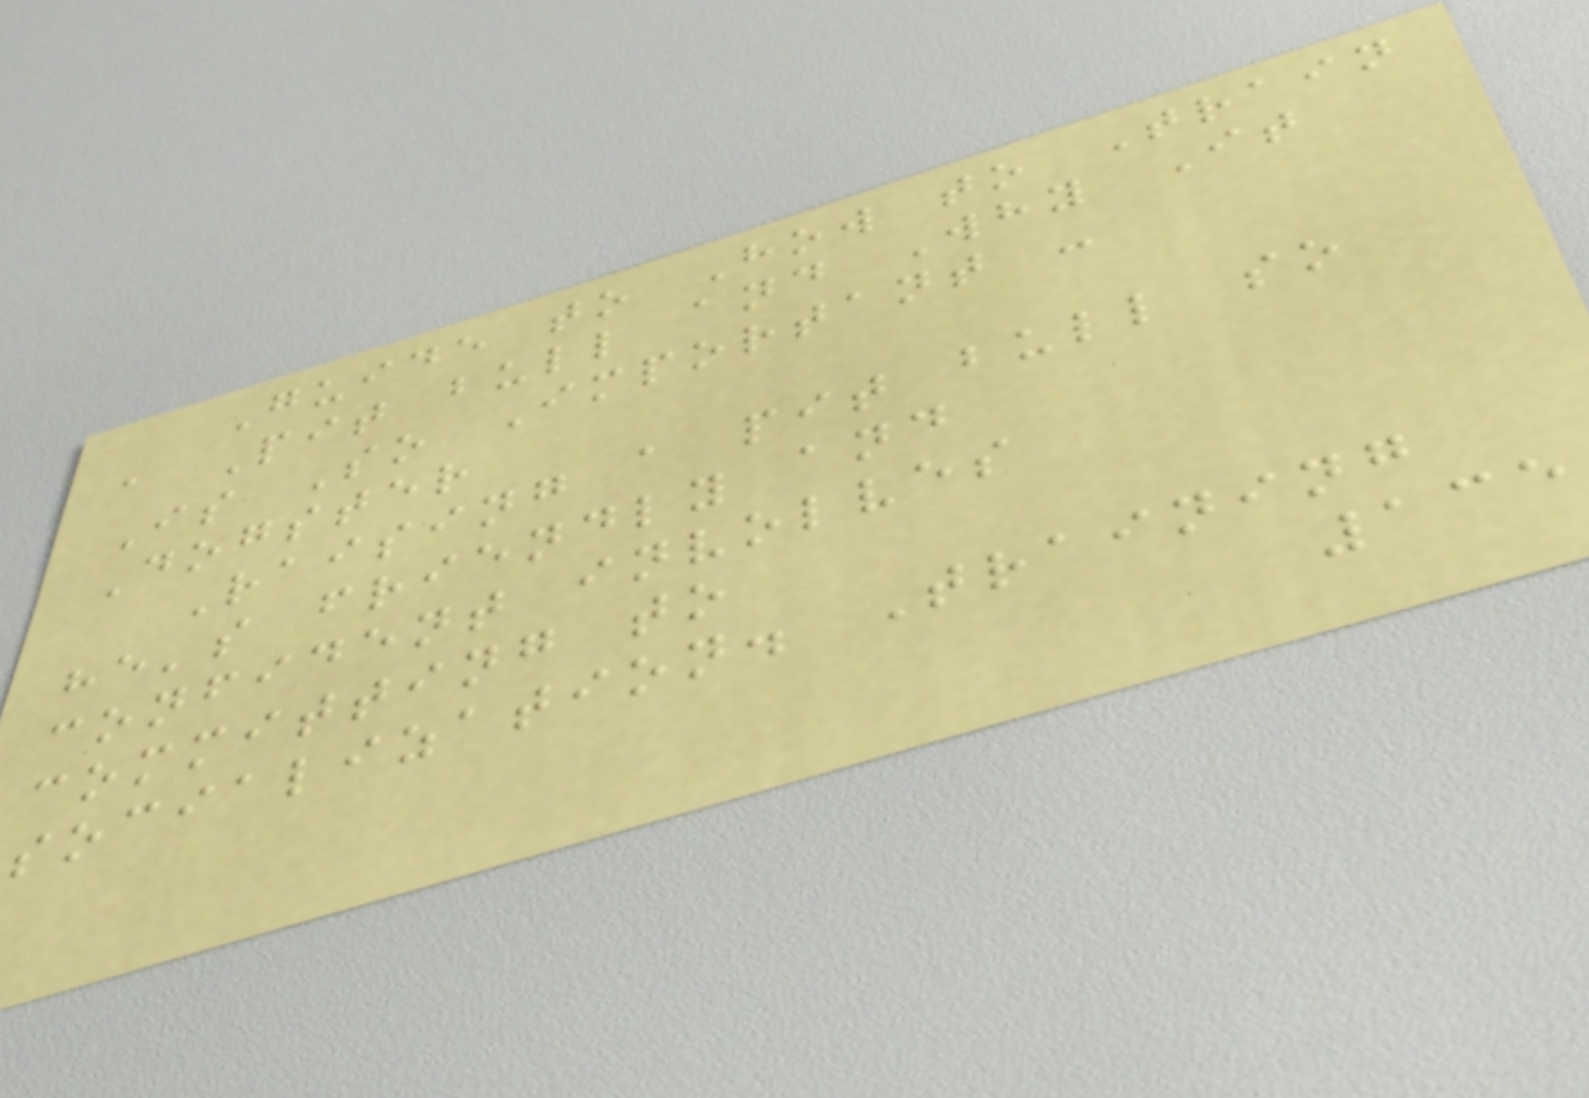Guide to How to Train
a Pit bull and Why It
Is So Important -
Dogster
Raising a pit bull so
he's friendly and
confident involves
committing to
socialization. Training
135
